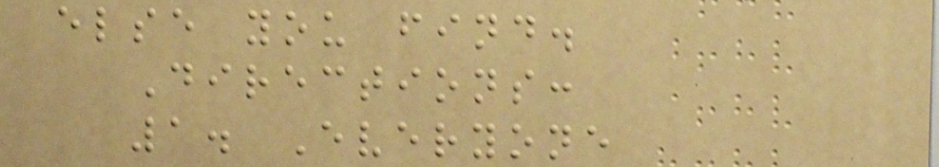else you find.
Directions:
1. Everyone
